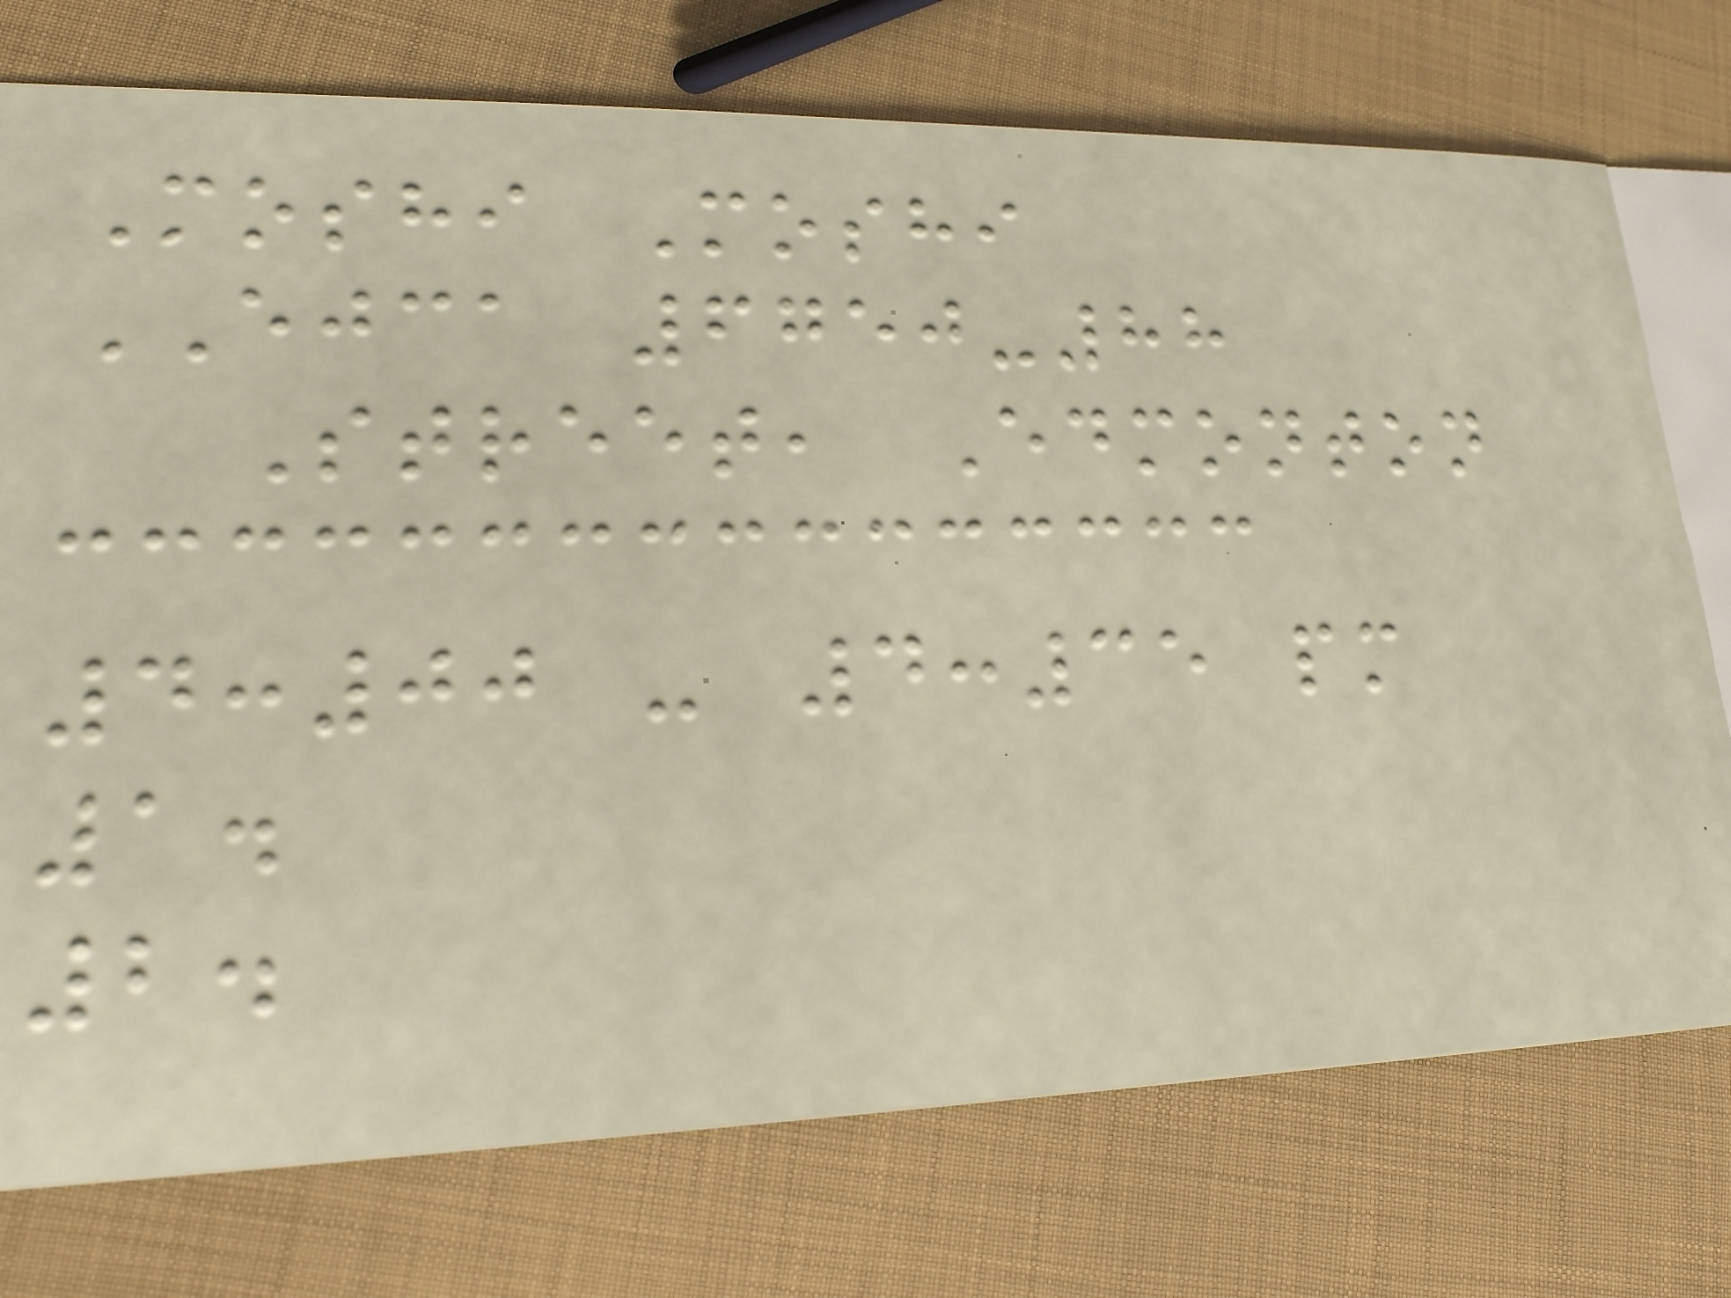Moshi Moshi
EJCA 6750-88
Street, Edmonton
4:00 - 4:35 pm
1.
2.
